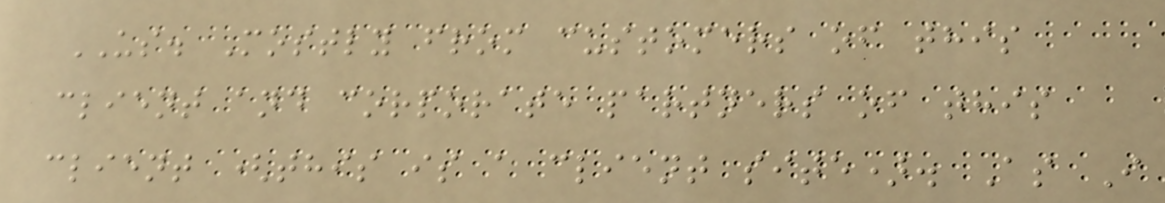US. Mostly from customers of this
client and corporate partners of this
client (this is a client site). As I
